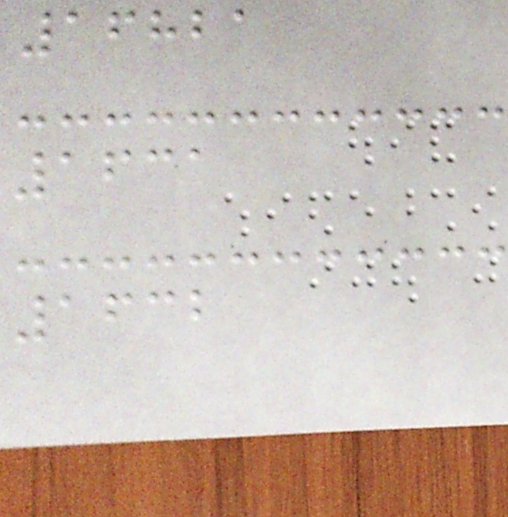16821
1631
1632
